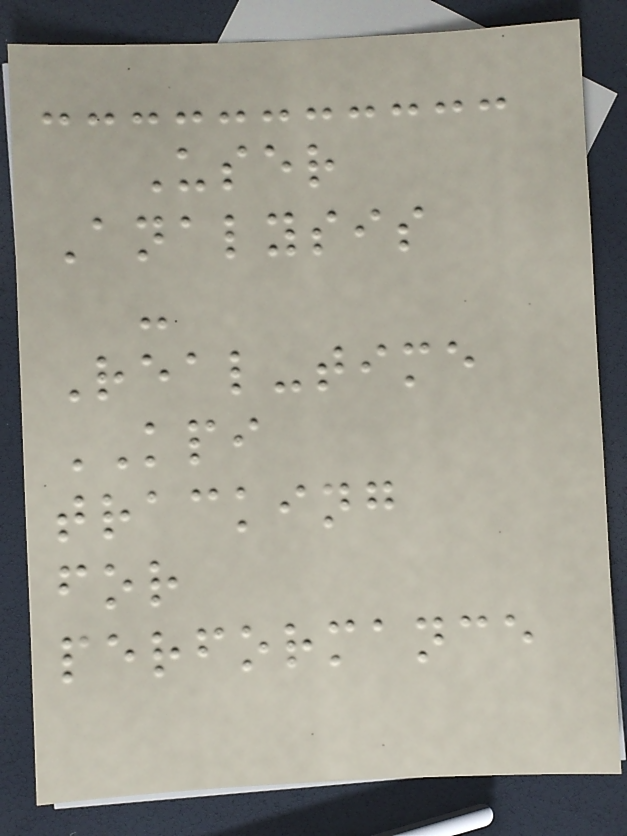User
Analysis
-
Real-time
KPI
tracking
for
performance
